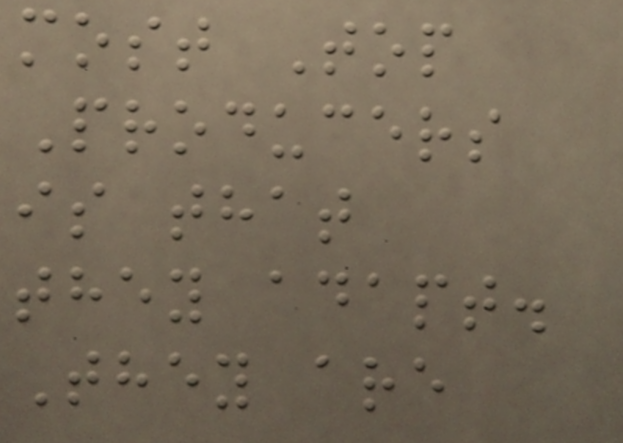most Top
Producers
is that
they adapt.
They are
